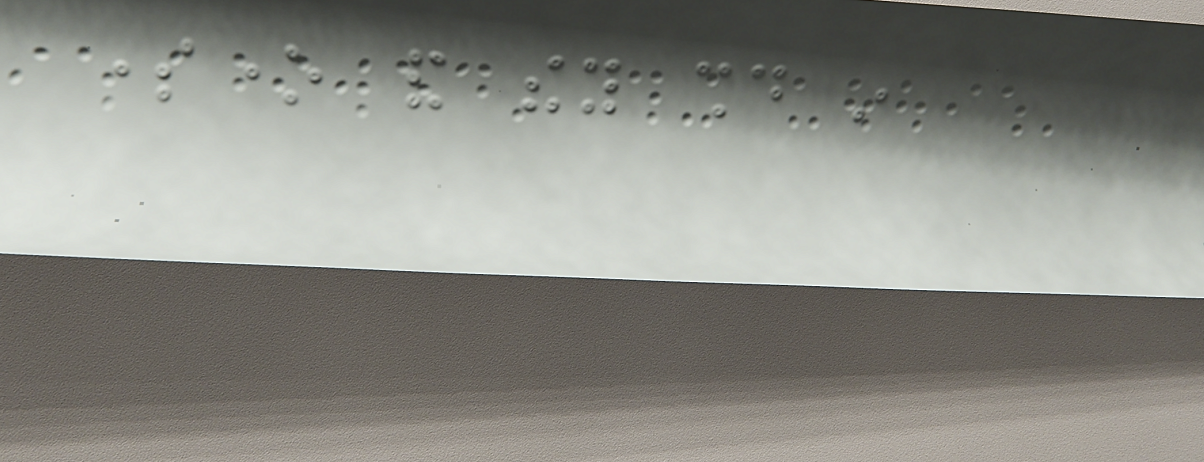someone and they should in
